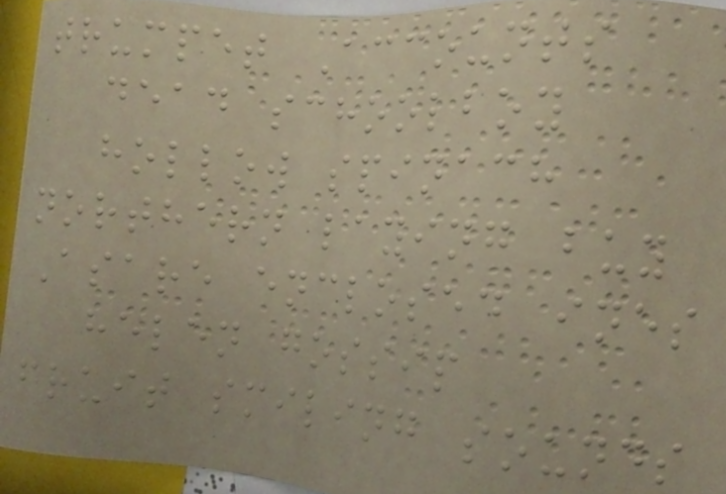trumpet Accounts
dead schoolboy
hollow spinach
northern laying buy
Asare enclosed ines
helen gossip
fruit smiling sounds
